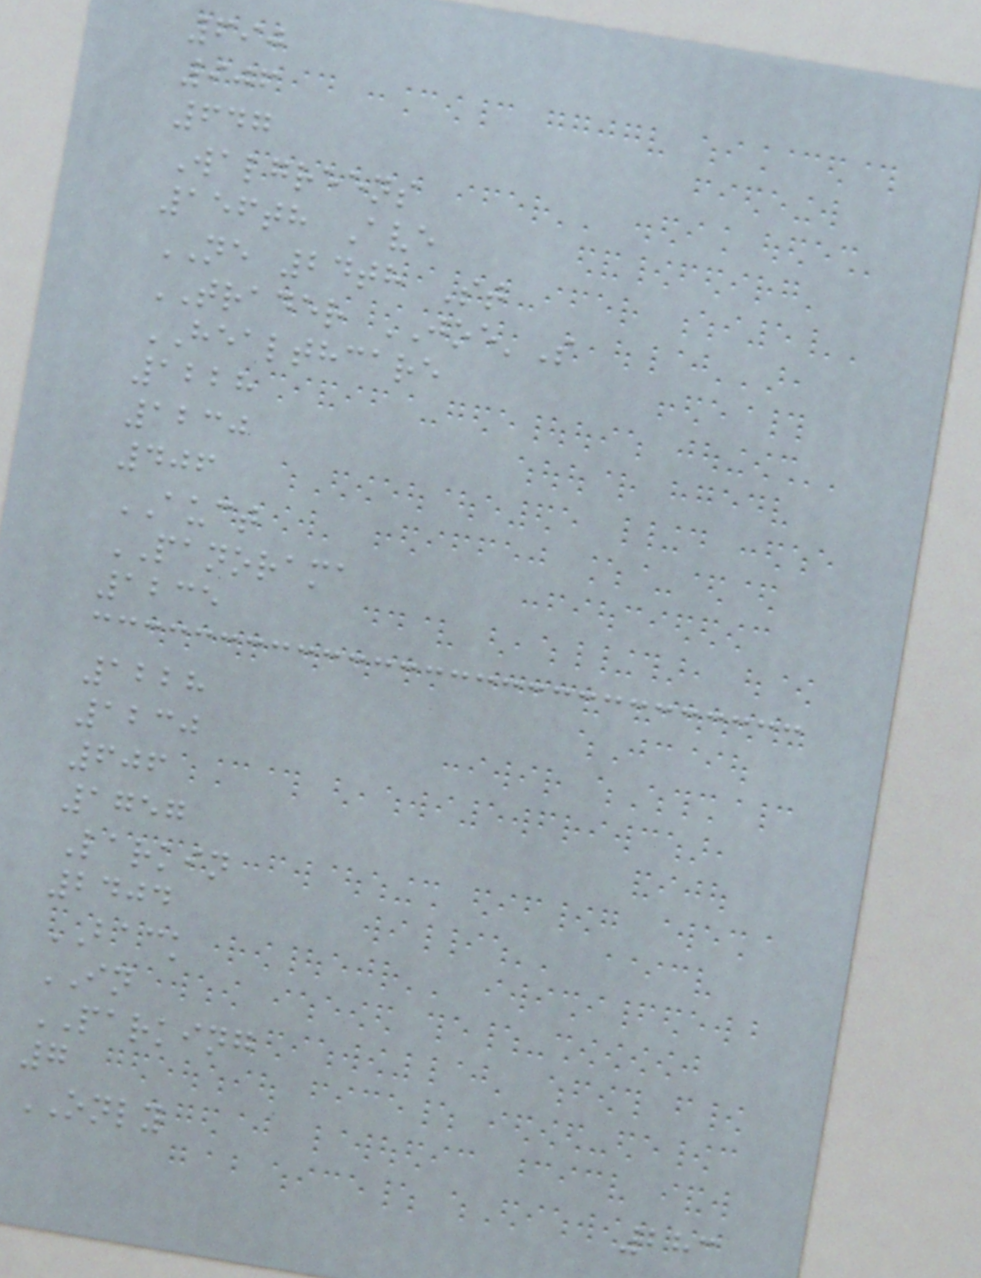690
906
647
Walgreens
156th Ave
NE 24th St
TRADER JOE'S
HEALTHCARE
1228
1230
406
AUCT
PANORAMA
1235
1228
1230
606
1757
Larkin
2404
BACK
IN
PARKING
7
ONLY
283
